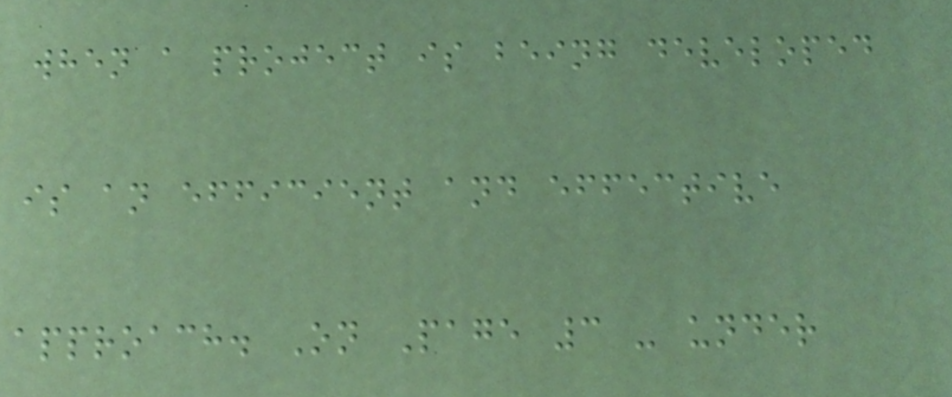when a project is being developed
is an efficient and effective
approach. On Page 3 - under
